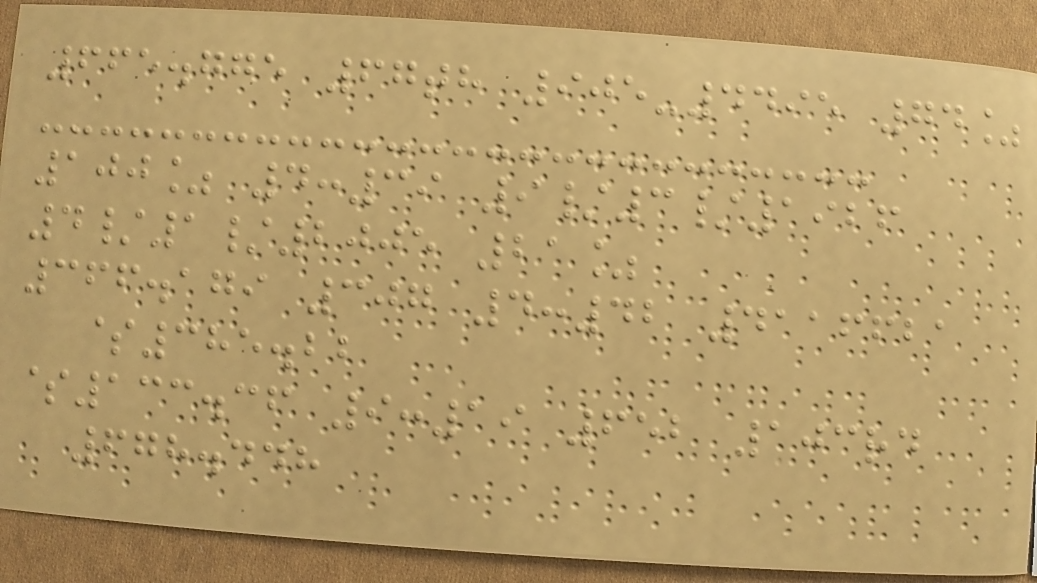665.775 67th 905-4495 74%
100% 4:39 9/3/1926
4/1/2005 21%
366.179 307 4:42 4116621
$385.22
$133.36 9:19 652 103rd
678.448
